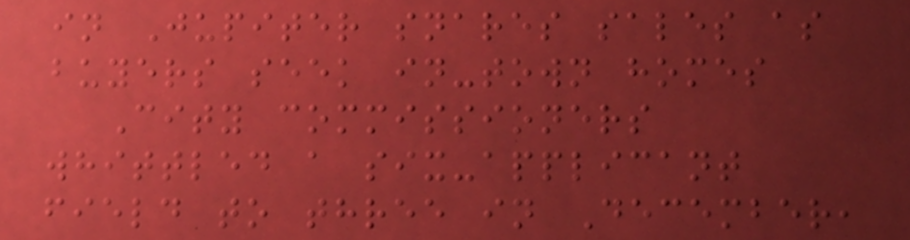in Jupiter snares sales as
buyers seek in-town homes
City commissioners
whittled a six-applicant
field to three in December,
